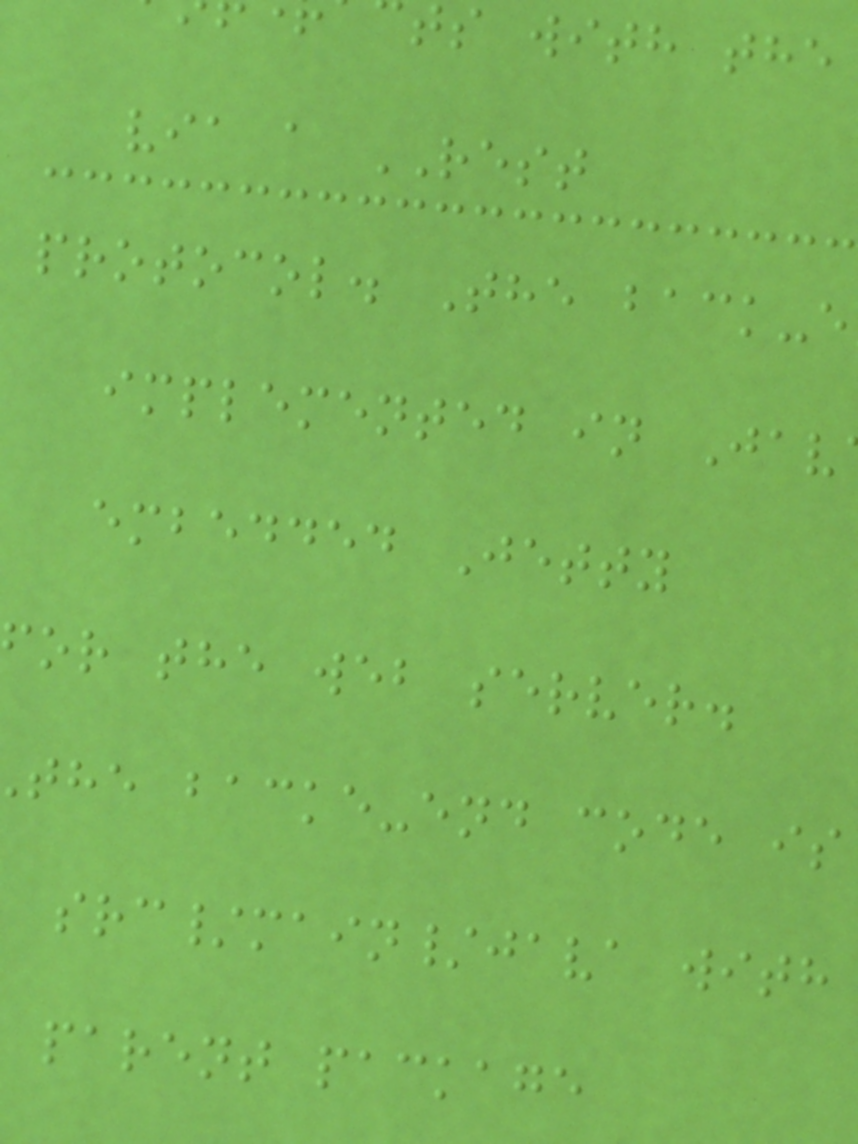ts with the
via a REST
protocol. The back-e
implemented in Jav
embedded Jetty
or the web server.
the backe-end code is
src/main/java with
parent package
